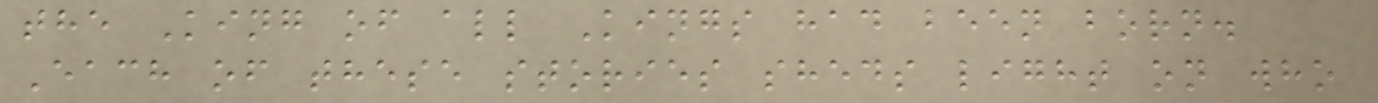the King of all Kings had been born.
Each of these stories sheds light on who
